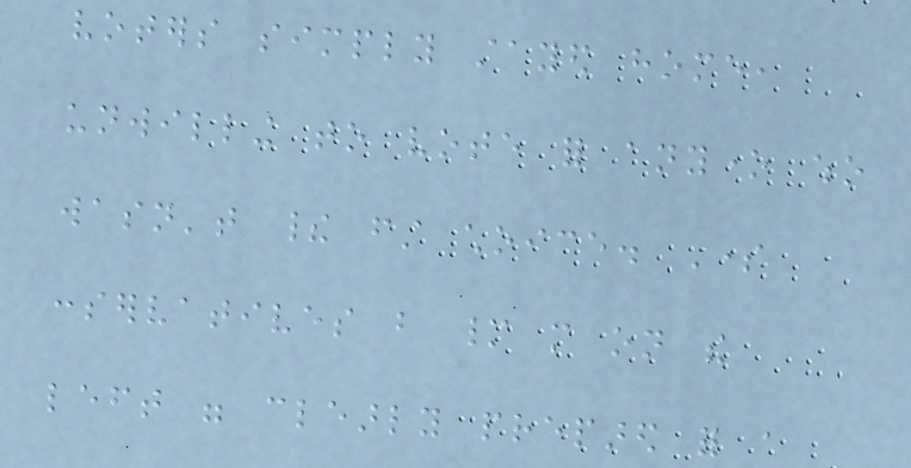voters simply stayed home,
unwilling to vote for anyone who
wasn't their first choice. Some
conservatives but many more on the
left were clearly prepared for a
